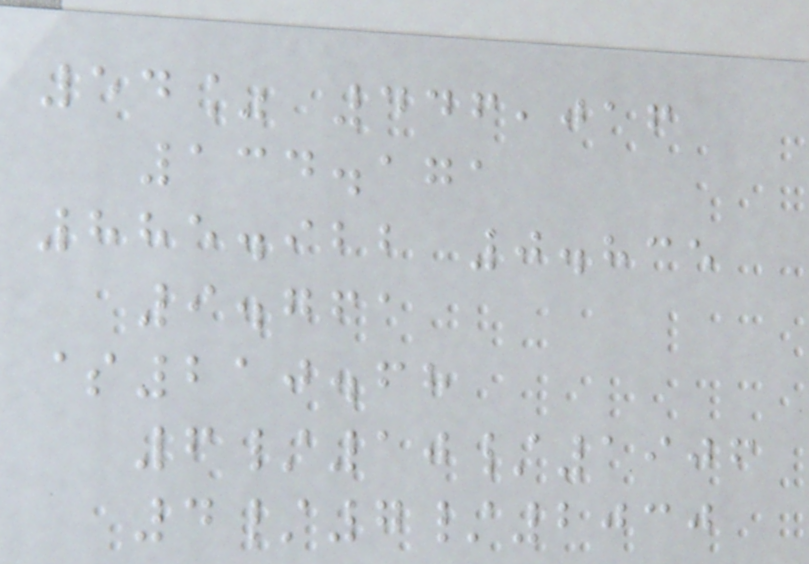54% 446,016
134.171
885.922 0.835
9.761
$210.68
6/10/1906
4/7/2030
